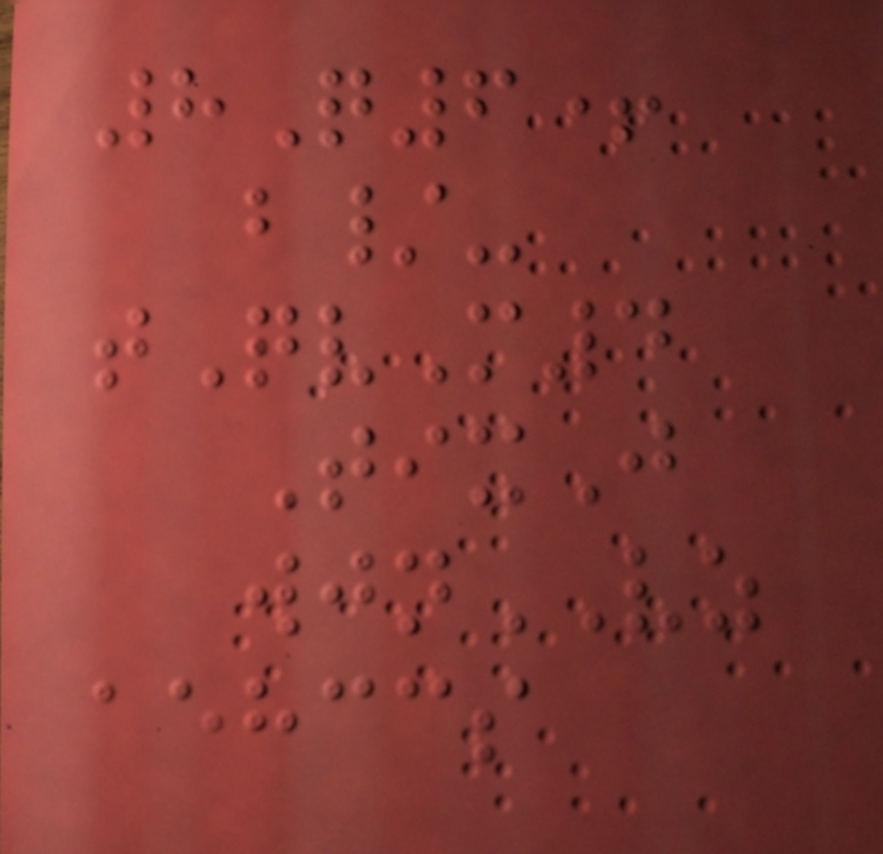8Q6+
b/-
tQvM4
TixJ
wjnVZ
aehccs
